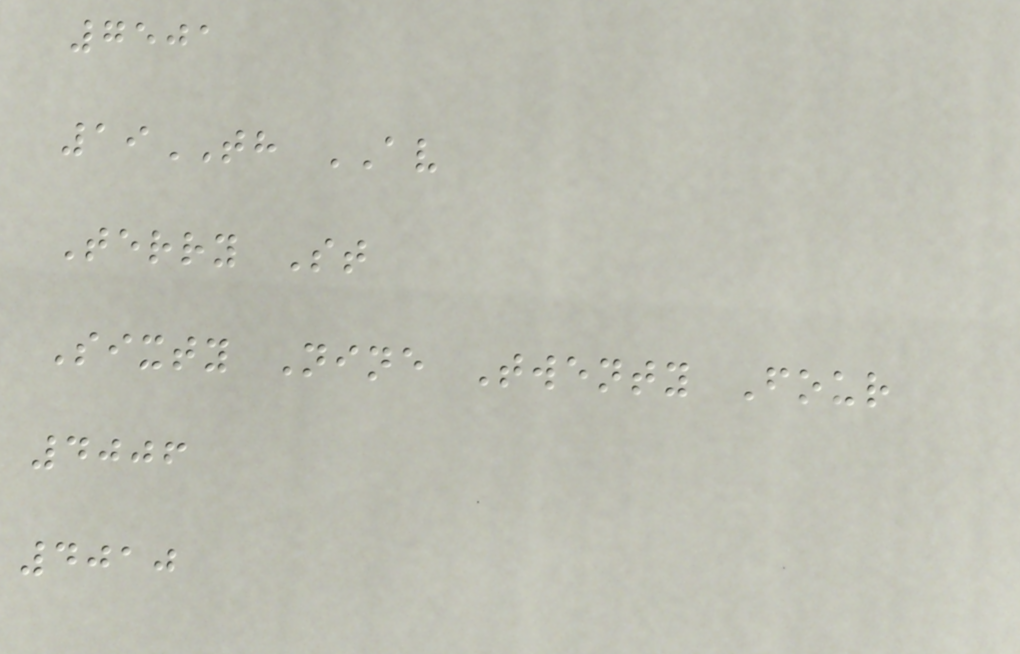7501
19TH AV
Terry St
Sixty Nine Twenty Four
4006
4010
